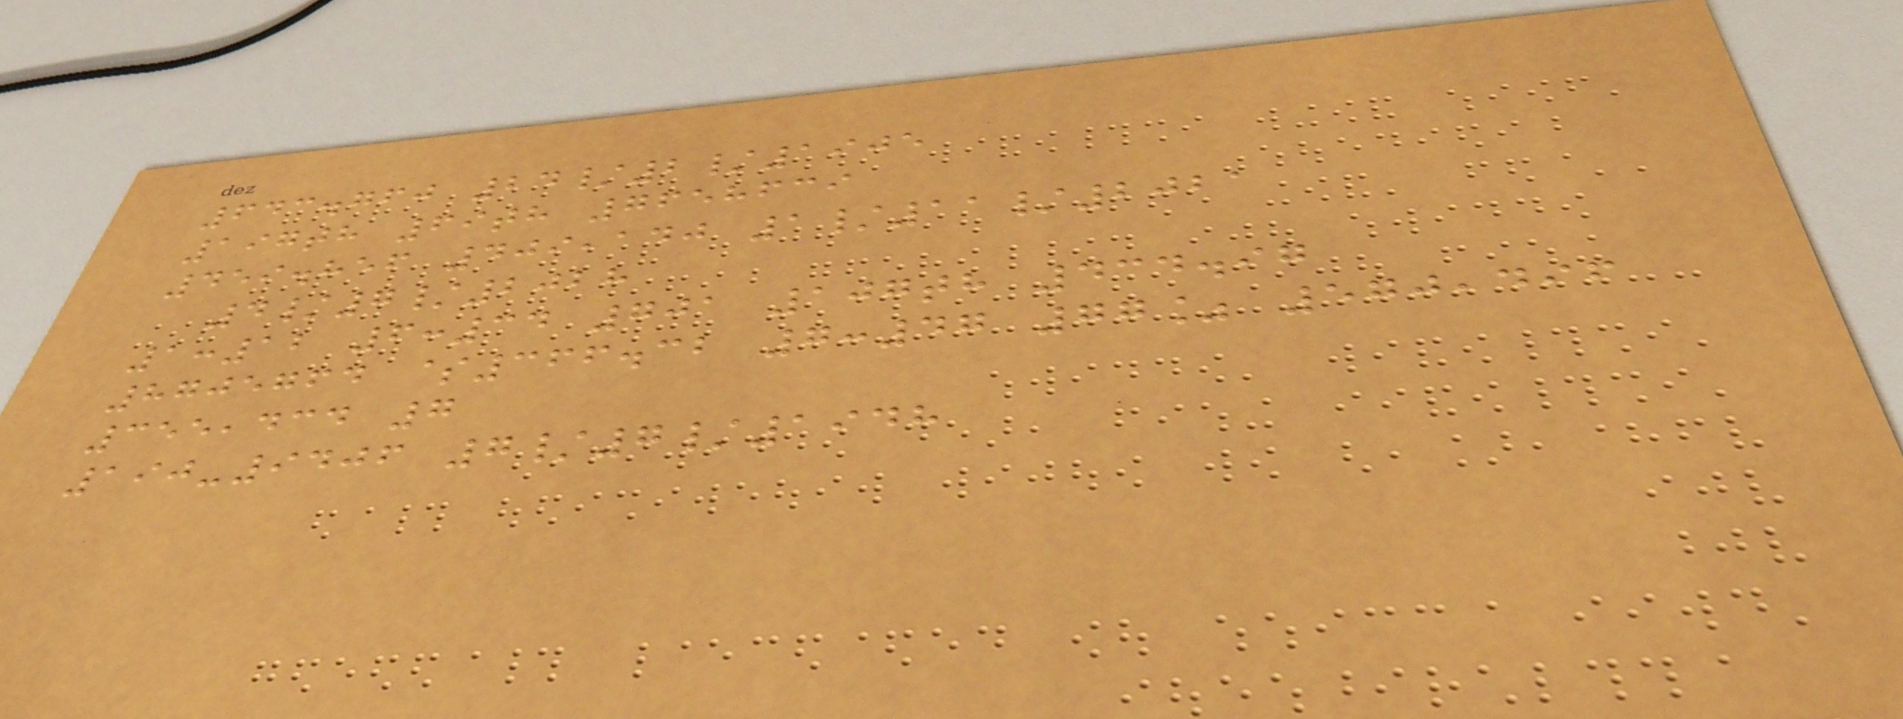643.760 24/2/1905
197th 69th 7658639
459.856 409,140 1/11/2021
4/7/2028
1:12 6:34 701 107th 434.97
8705764 $366.32 7:47 77% 570,496
355,434 7
190-9406 7/7/1948
